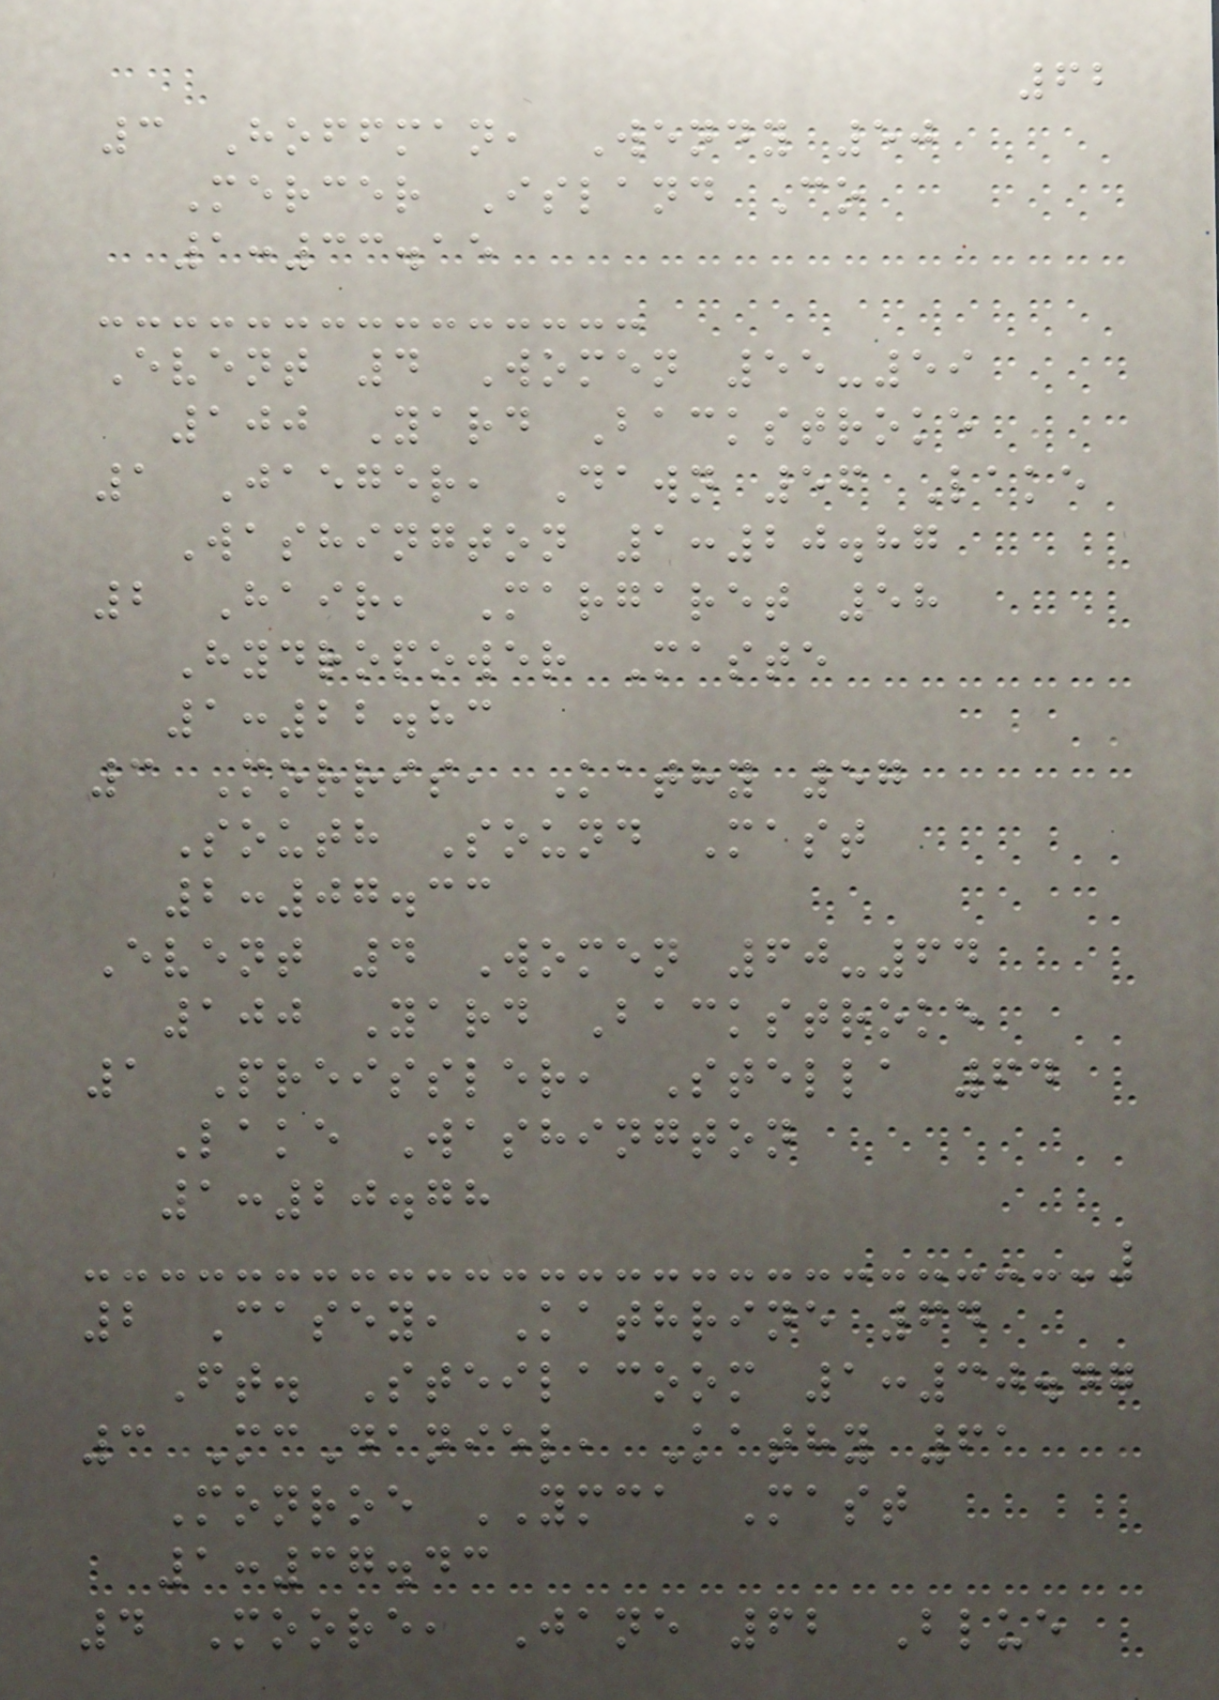62
3 Hoffman, Wendy 50
Mercer Island Co
1:33.15
Event 4 Women 55-59
100 Yard Backstroke
1 Jaeger, Dawn 56 Lake
Washington 1:20.87
2 Hair, Margaret 58
Hydropower Maste
1:22.83
3 Morris, Kathy 57
South Sound Mast
2:07.33
Event 4 Women 60-64
100 Yard Backstroke
1 Preissler, Stella 64
Lake Washington
1:20.78
2 Casey, Kathrine 64
Ft. Steilacoom 1:30.47
3 McDaniel, Kathy 61
Monroe YMCA Mast
1:37.43
4 Moore, Jane 62 Blue
